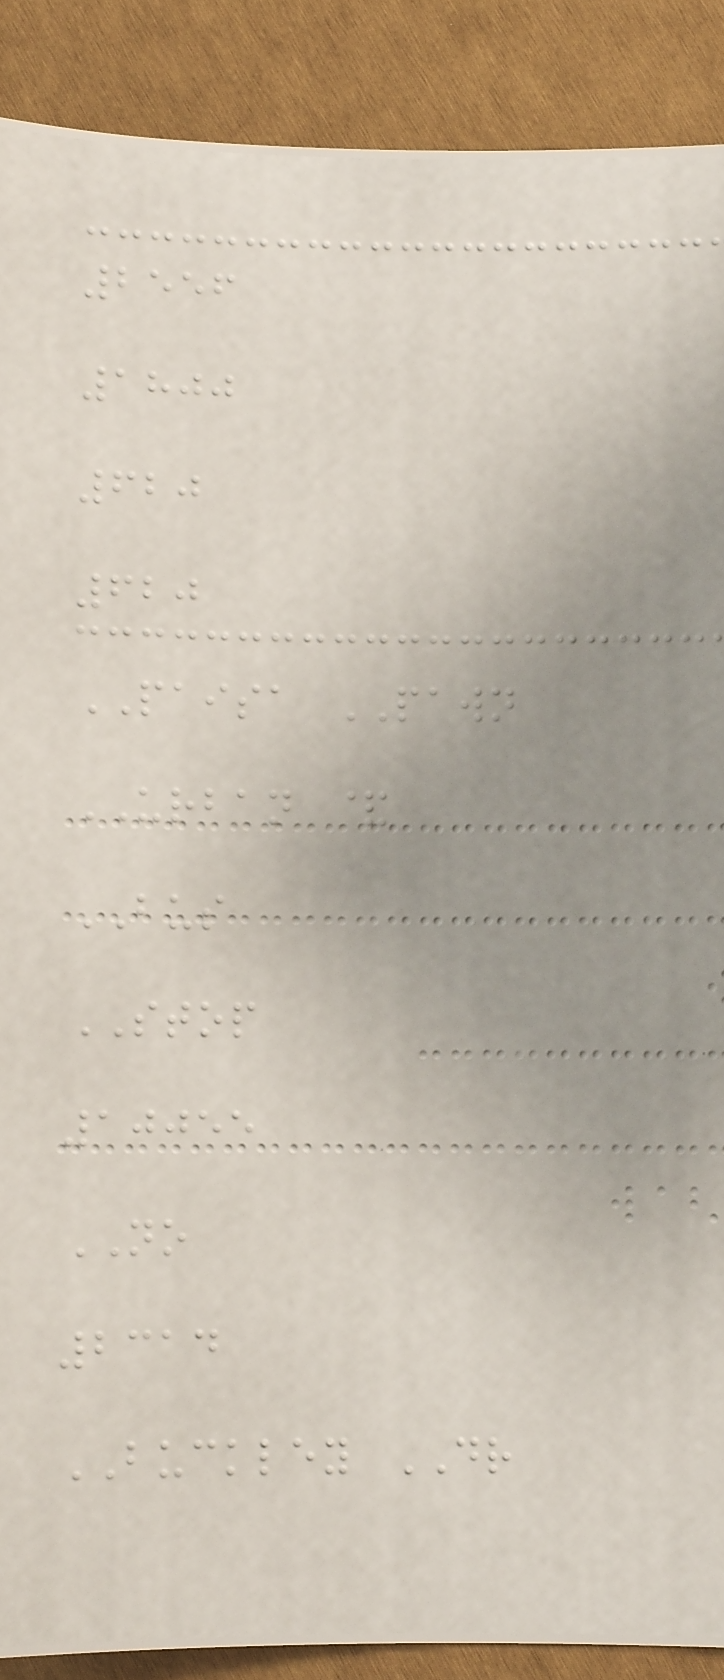2556
1800
620
620
PAISA PAWN
URBAN &
BUS
STOP
10055
NO
2314
BUCKLEY DR
